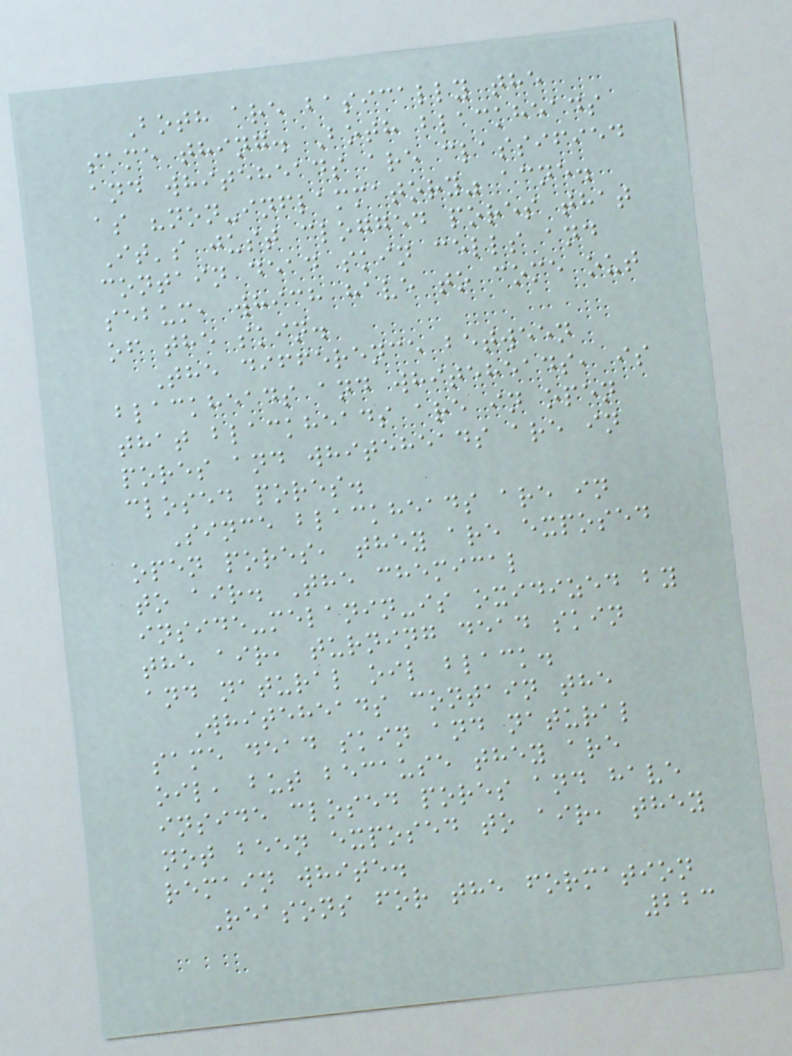Both are basically the
same thing. Both blackheads
and whiteheads are classified
as "non-inflammatory" acne.
It's just clogged pores that
contain dead skin cells and
sebum, which have to come out
of the skin.
The difference between
blackheads and whiteheads, is
that blackheads are in open
pores and whiteheads are in
closed pores.
Since blackheads are in
open pores, they are exposed
to air. The chemical
inside-melanin-is oxidized by
the air, turning dead skin
and natural oil black.
Whiteheads contain the
same dead skin and natural
oil, but because they are
inside closed pores and have
not been exposed to air, they
remain white.
Reasons for the formation
223
